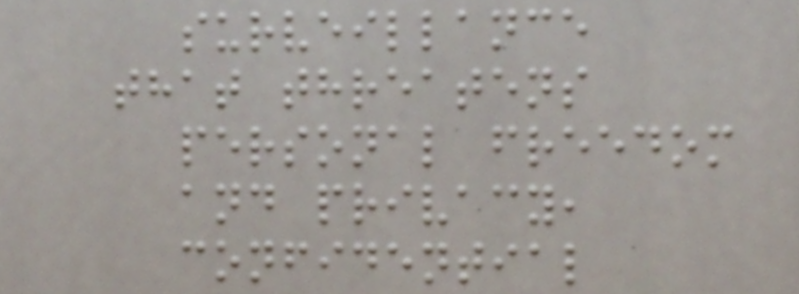surveillance
that threatens
personal freedom
and privacy,
confidential
